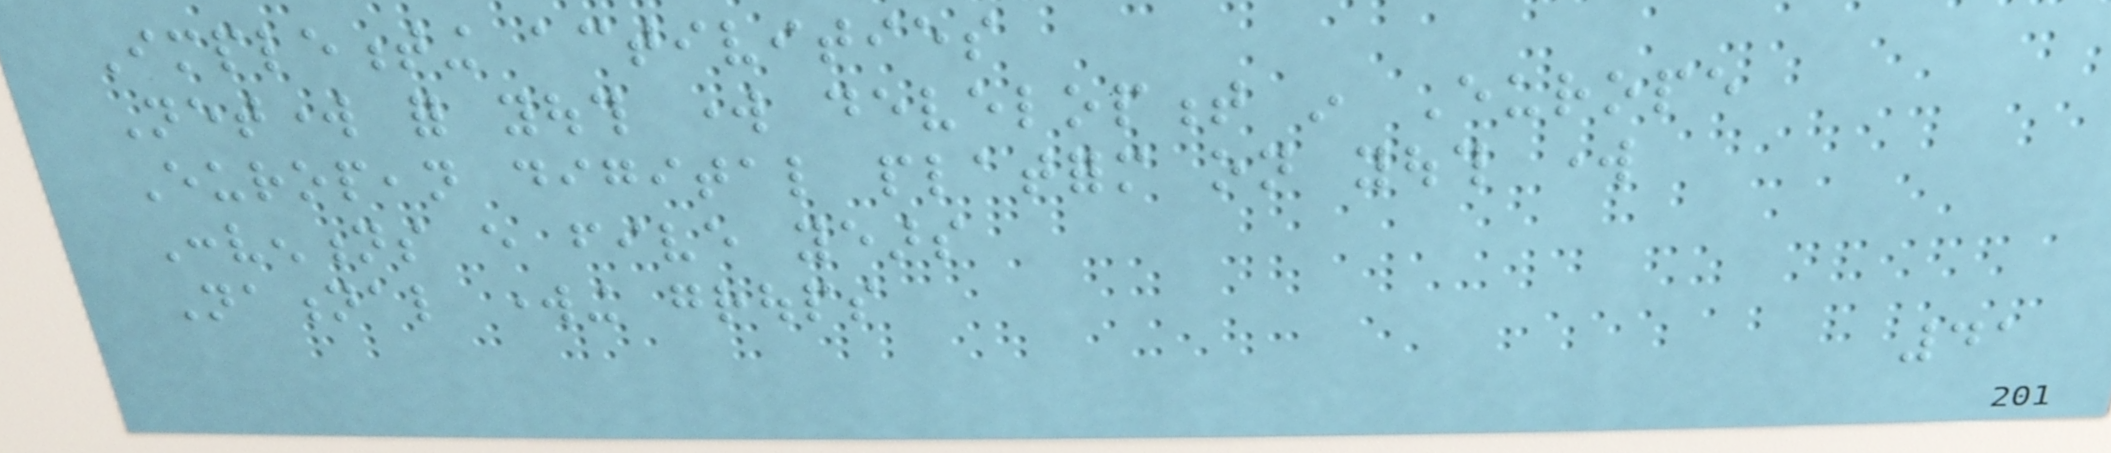Implementing activities
Network for youth work development in Europe
European digital platform on youth work
Conventions every five years
National working groups
41
